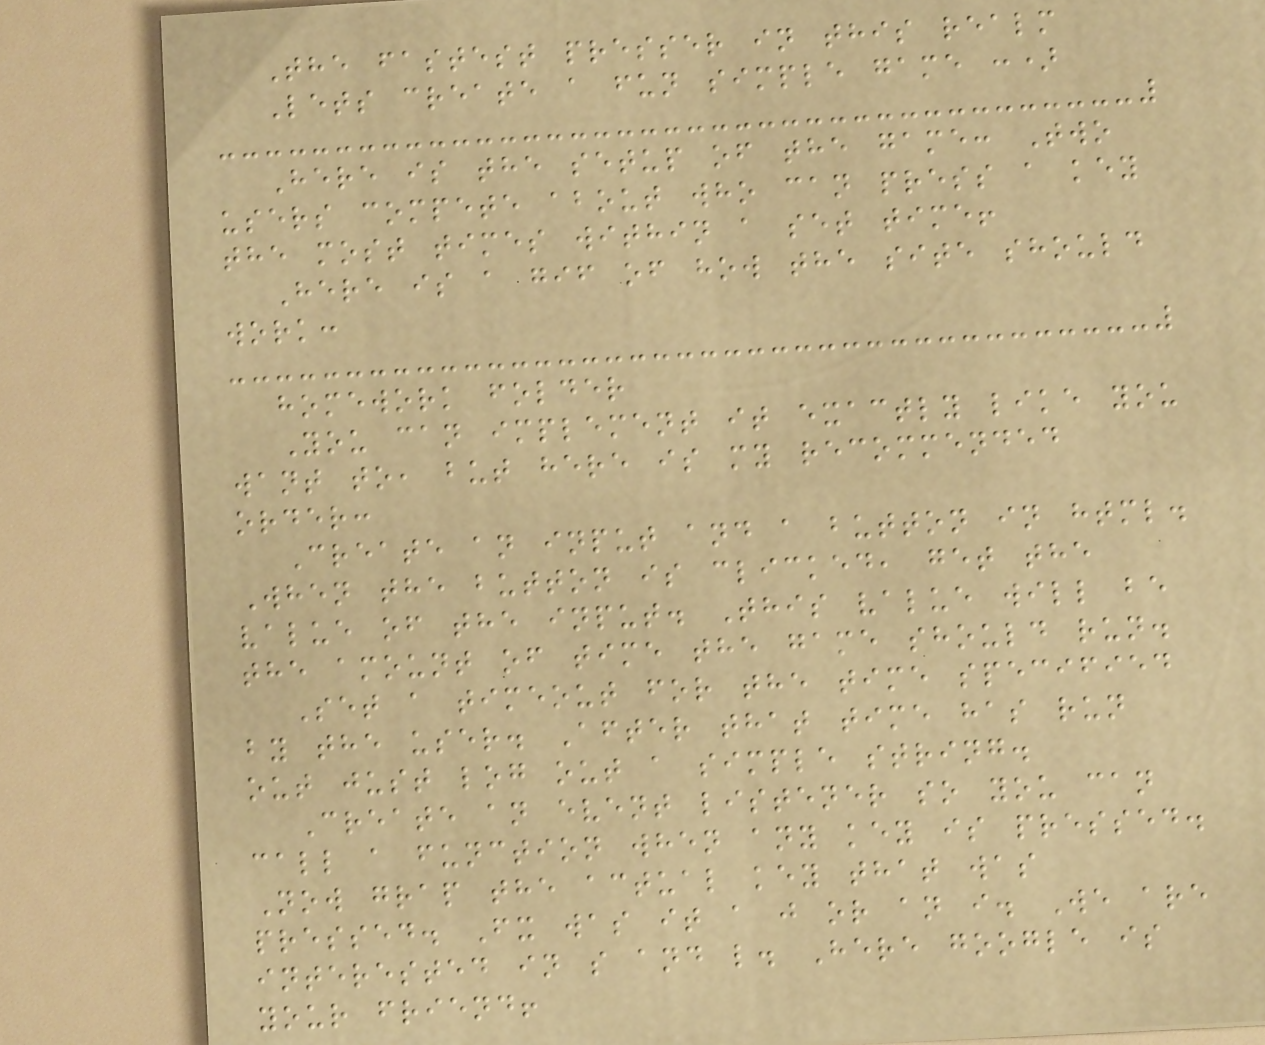The fastest presser in this realm
Lets create a fun simple game :)
Here is the setup of the game: Two
users compete about who can press a key
the most times within a set time!
Here is a gif of how the site should
work:
homework folder
You can implement it exactly like you
want to, but here is my recommended
order:
Create an input and a button in html.
When the button is clicked, get the
value of the input. This value will be
the amount of time the game should run.
Set a timeout for the time specified
by the user. After that time has run
out just log out a simple string.
Create an event listener so you can
call a function when any key is pressed.
Now grap the actual key that was
pressed. Fx was it a j or an i. We are
interested in s and l. Here google is
your friend!
